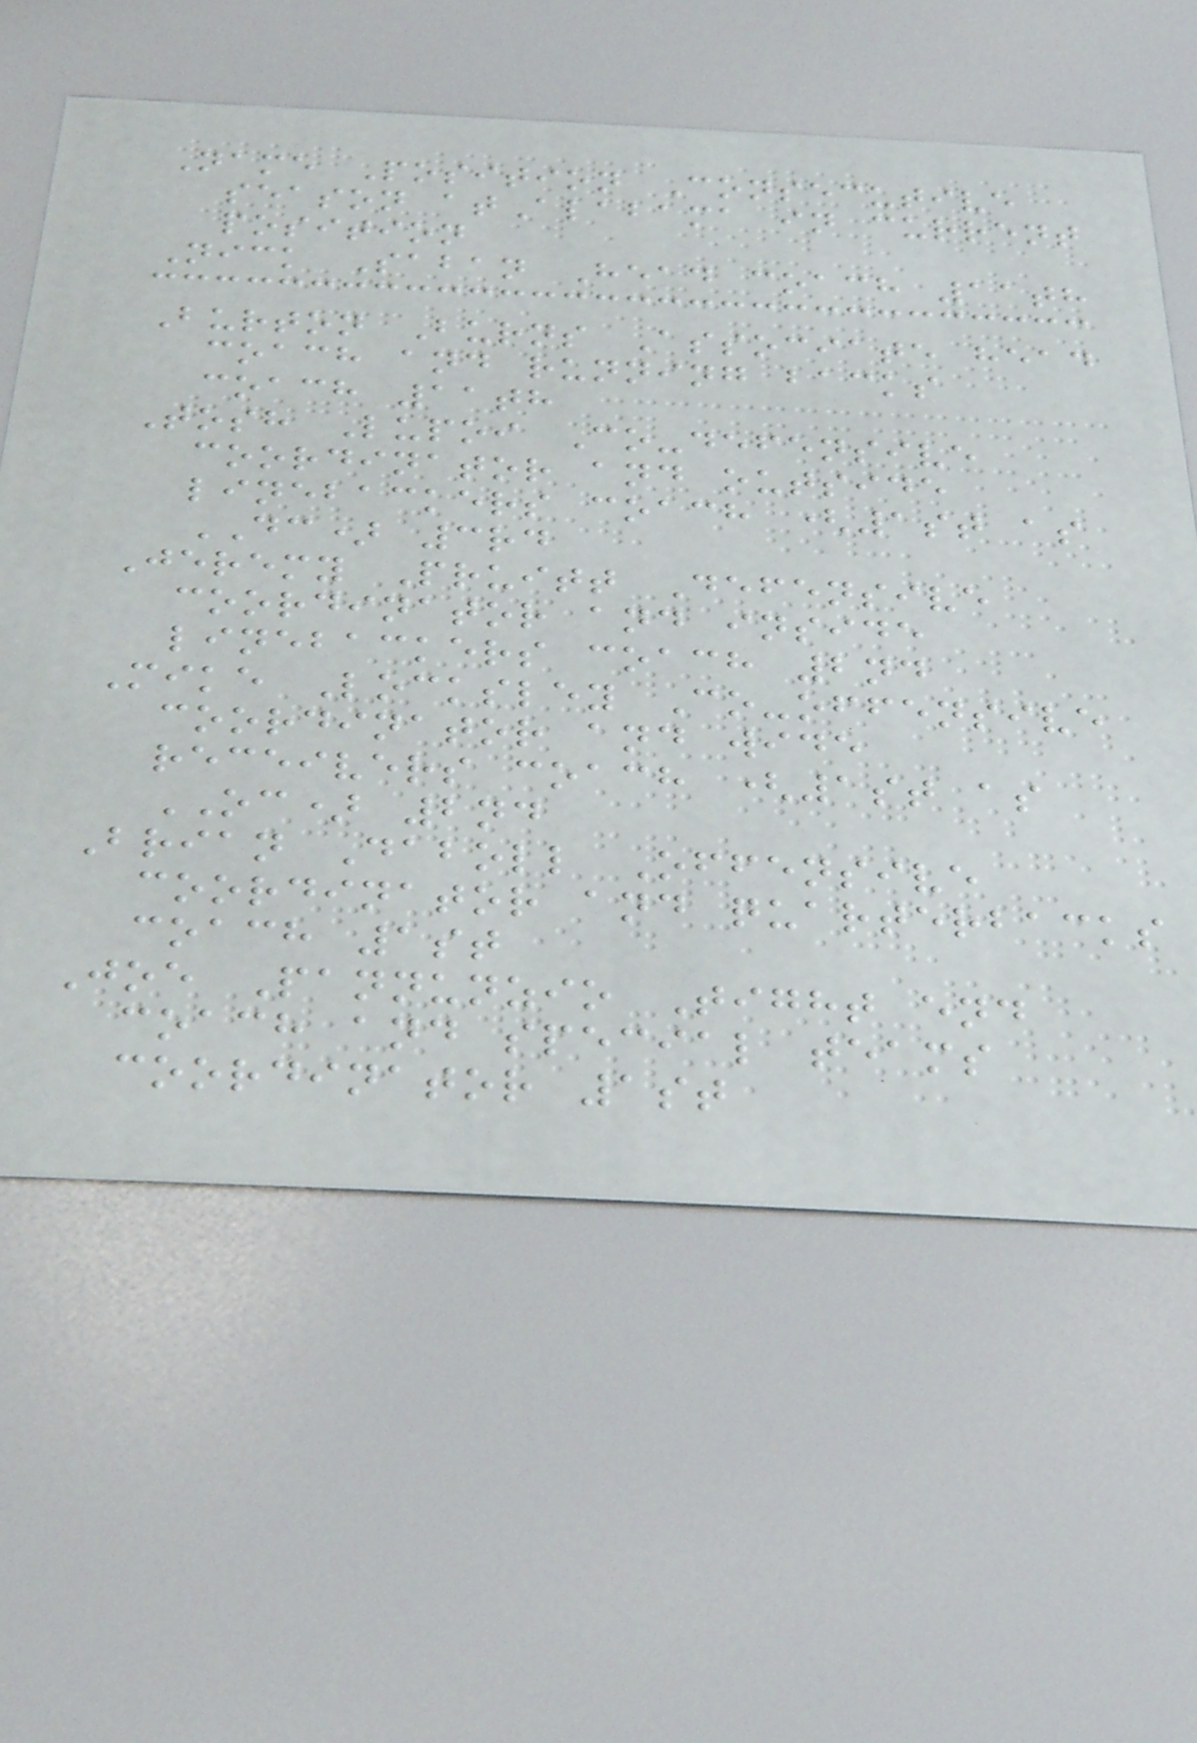Name Position Consecutive
season atAlabama in current
position
Nick Saban Head coach 11th
Burton Burns Associate head
coach and running backs
coach 11th
Tosh Lupoi Co-defensive
coordinator and outside
linebackers coach (1st as
DC) 3rd
Jeremy Pruitt Defensive
coordinator and inside
linebackers coach 2nd
Mike Locksley Co-offensive
coordinator and wide
receivers coach (1st as
OC) 2nd
Brian Daboll Offensive
coordinator and quarterbacks
coach 1st
Joe Pannunzio Tight end
coach and special teams
coordinator 1st
